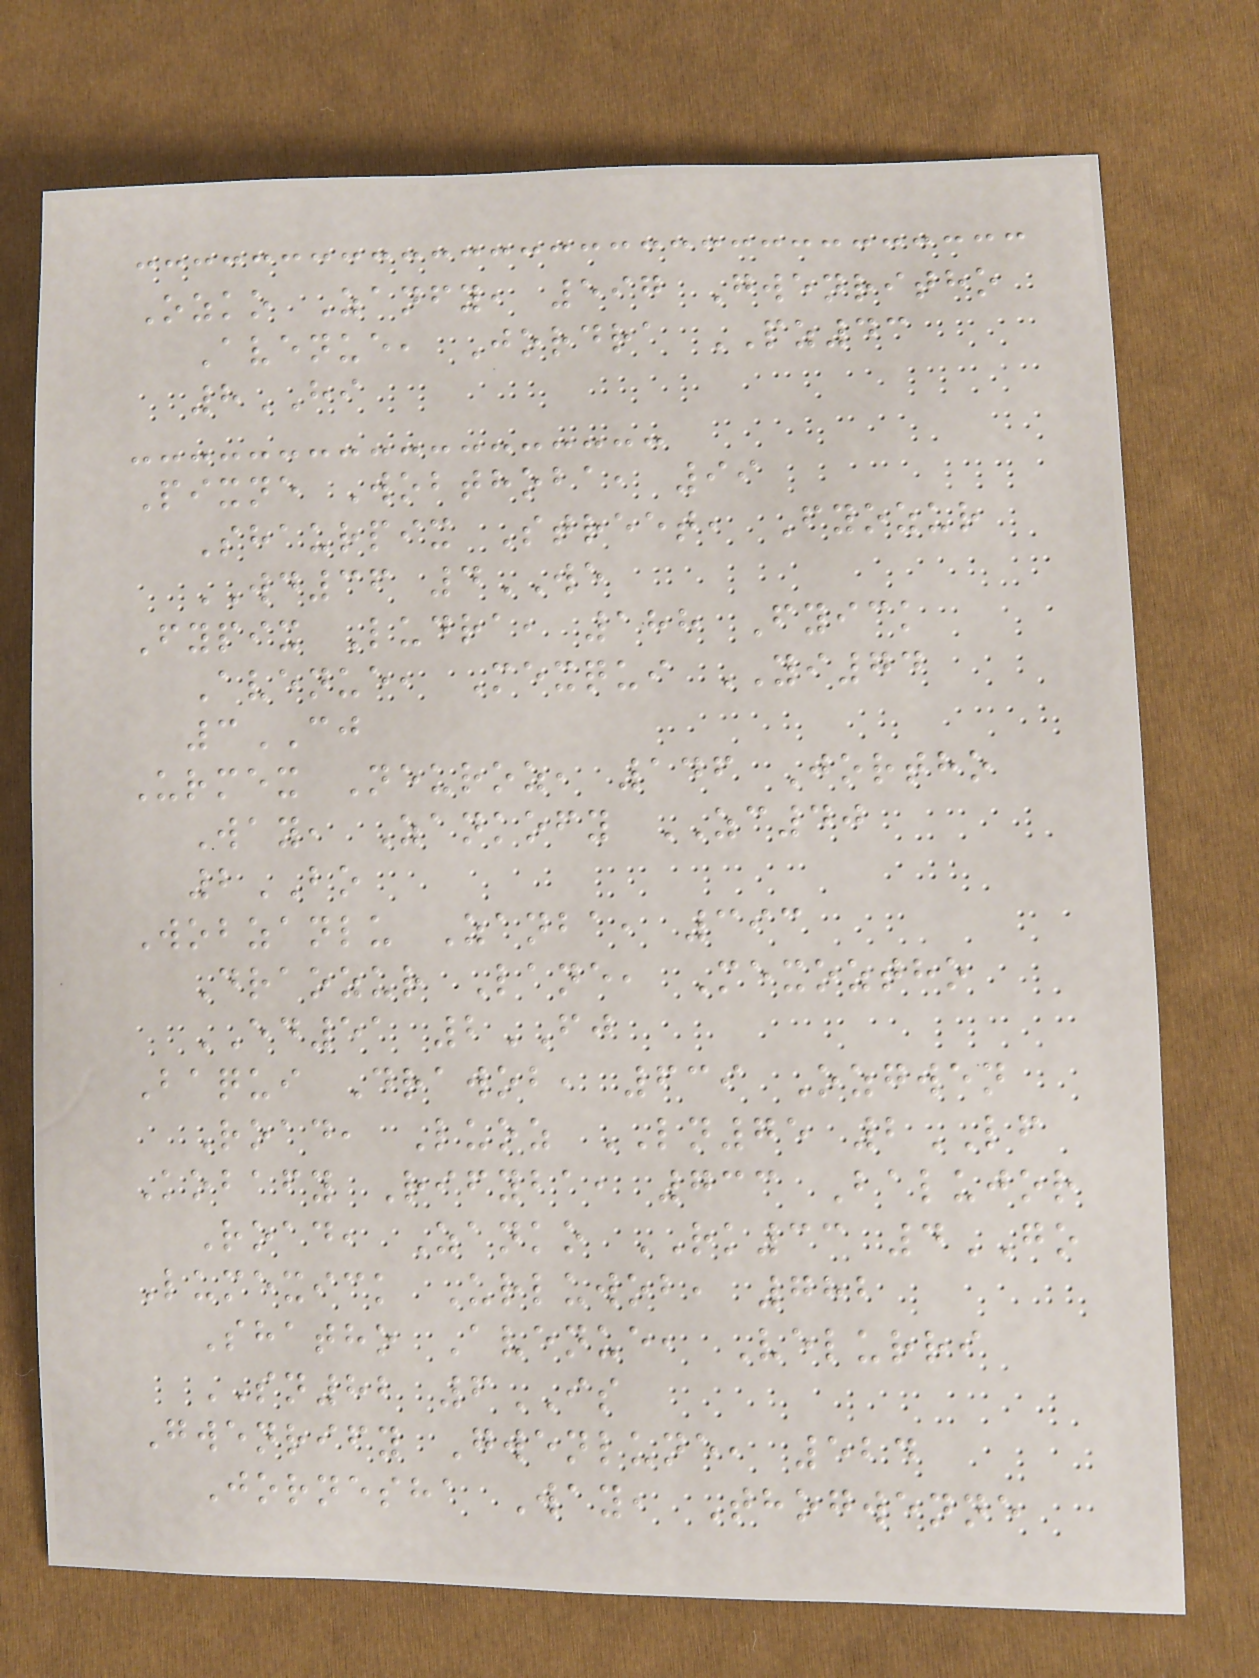Ozko Zanfy, 597 Gwenritho
Avenue, Jordra PZ43
8HI
Pixne Wobthoba, 99
Shaurpix Street, Fyozur
WD36 4WE
Fypix Ludra, 188 Fyick
Avenue, Mexqui YI74
3CJ
Urmex Neuroz, 146 Jortho
Way, Zankofy ZC40
2BO
Wobzanlu Zanba, 393
Draozur Lane, Mexoztho
ED51 2FJ
Baqui Drawob, 639 Ozgwen
Road, Luoz LN75 2LF
Kobafy Rifyba, 733 Balujor
Road, Zanko RK33 4GO
Lumexick Urluwob, 782
Shatho Avenue, Velurri
SN82 6IS
Gwenrify Gwenlune, 524
Jornesha Way, Thogwenne
